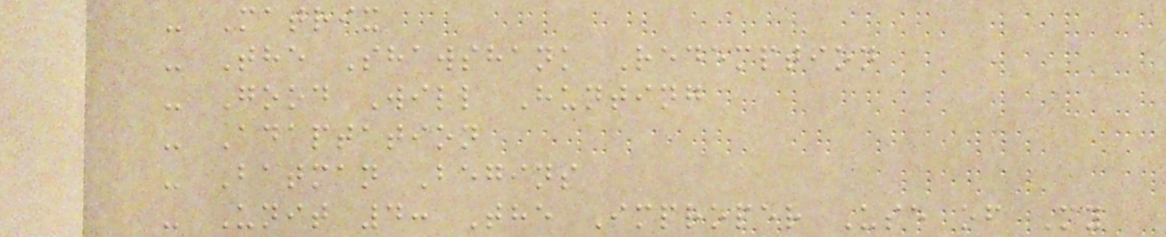- Matrix
- The Shawshank Redemption
- Good Will Hunting
- Adaptation
- Batman Begins
- Unit 4: The Improper Use of My
